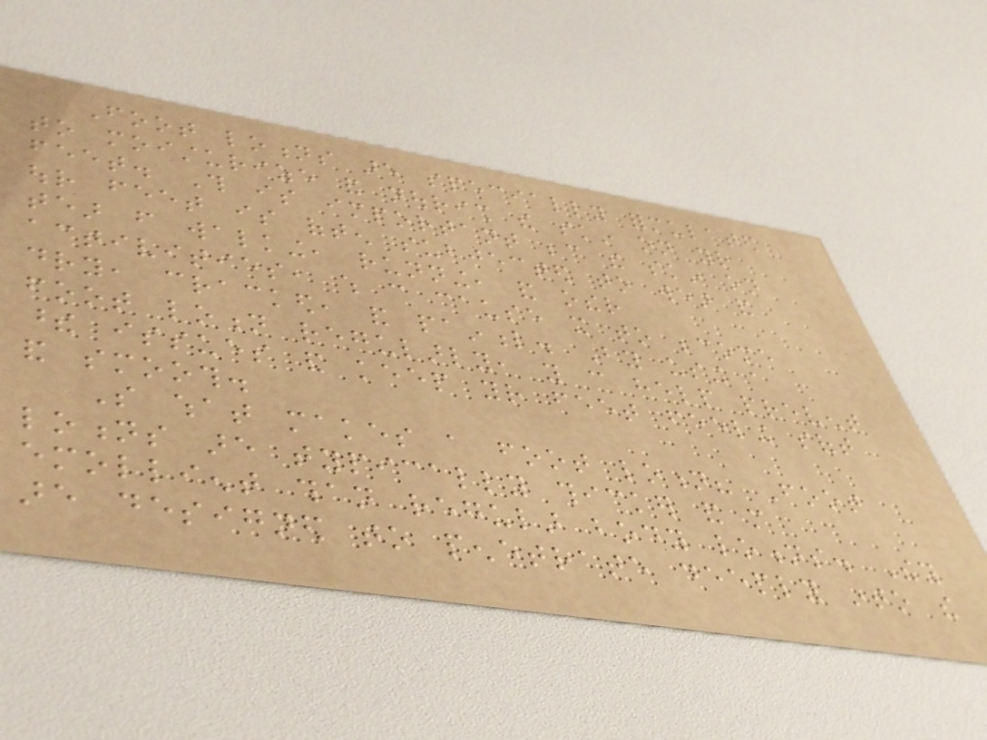Foot lotions are specially formulated
to moisturize and nourish the skin on your
feet. This is important because the skin on
our feet is often subjected to wear and
tear from walking, running, and other
activities, which can cause it to become
dry, cracked, and painful. By using a
foot lotion regularly, you can help prevent
these issues and keep your feet feeling soft
and smooth.
So what makes a foot lotion? Foot
lotions are typically thicker and more
emollient than regular body lotions. They
are designed to penetrate deeply into the
